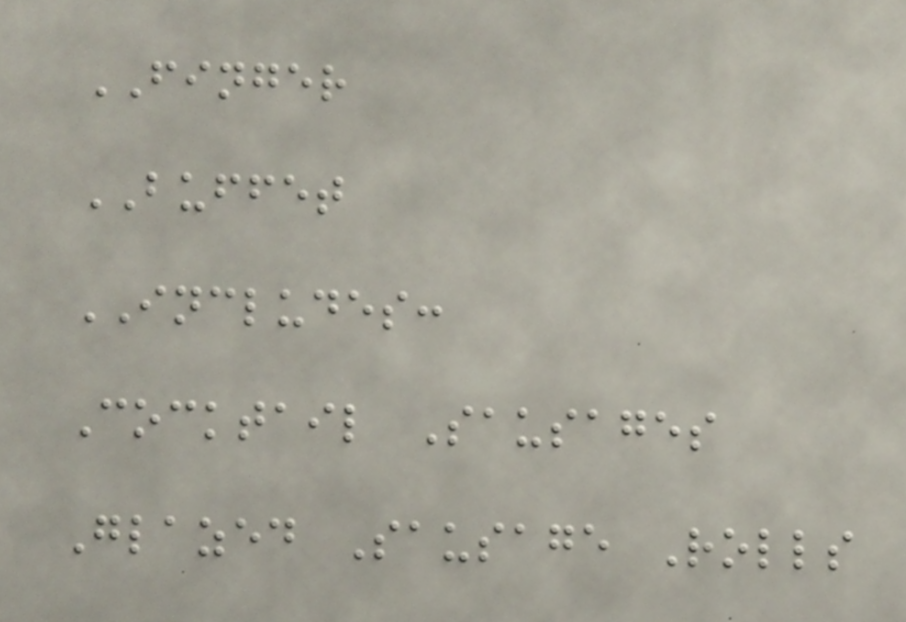FINGER
BUFFET
INCLUDES:
Cocktail Sausages
Glazed Sausage Rolls
